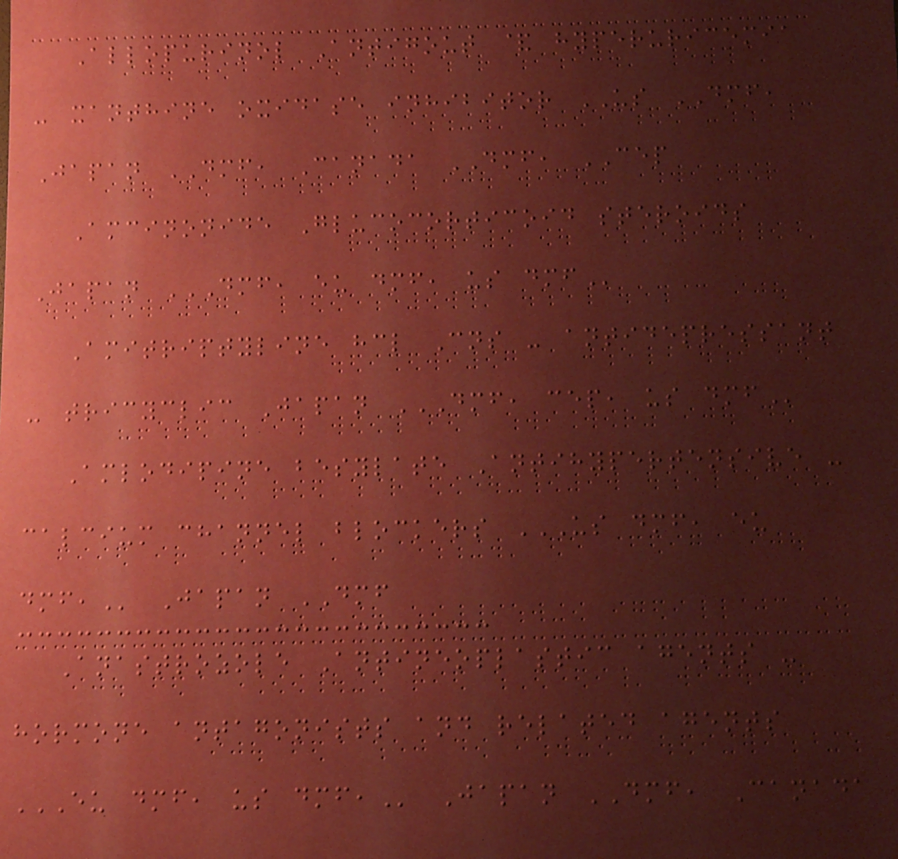Allopurinol Antigout & hyperuricemia
- xanthine oxidase inhibitor US DMF,
Japan DMF, Canada DMF, CEP
Amcinonide Glucocorticoid steroids
Japan DMF, EU DMF, US DMF
Amitriptyline hcl Cns - antidepressant
- tricyclic Japan DMF, CEP, US DMF
Amlodipine besylate Antihypertensive -
calcium channel blockers US DMF, EU
DMF, Japan DMF
Anastrozole Antineoplastic agents -
hormone antagonists and related agents
EU DMF, US DMF, Japan DMF, Canada
